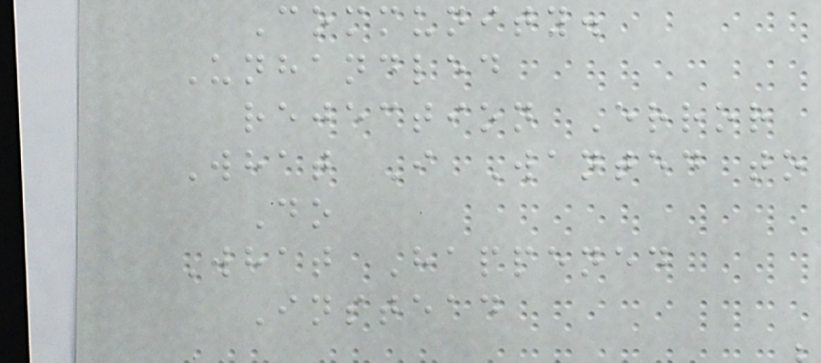Community.
Unhandled
rejection Error
What I Wanted to
Do
What Happened
Instead
